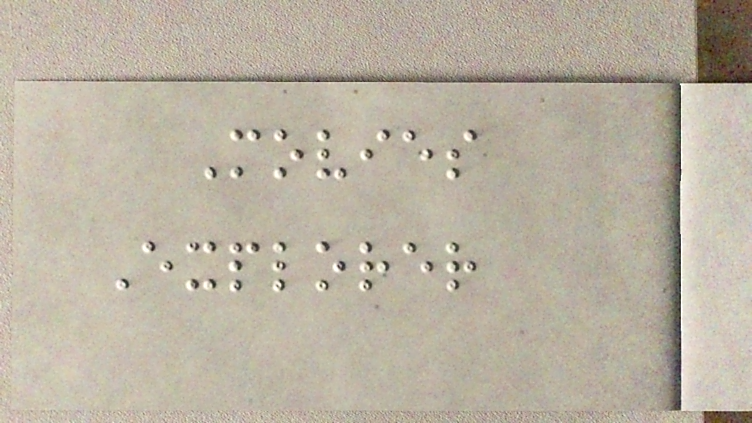Movies
Explorer
